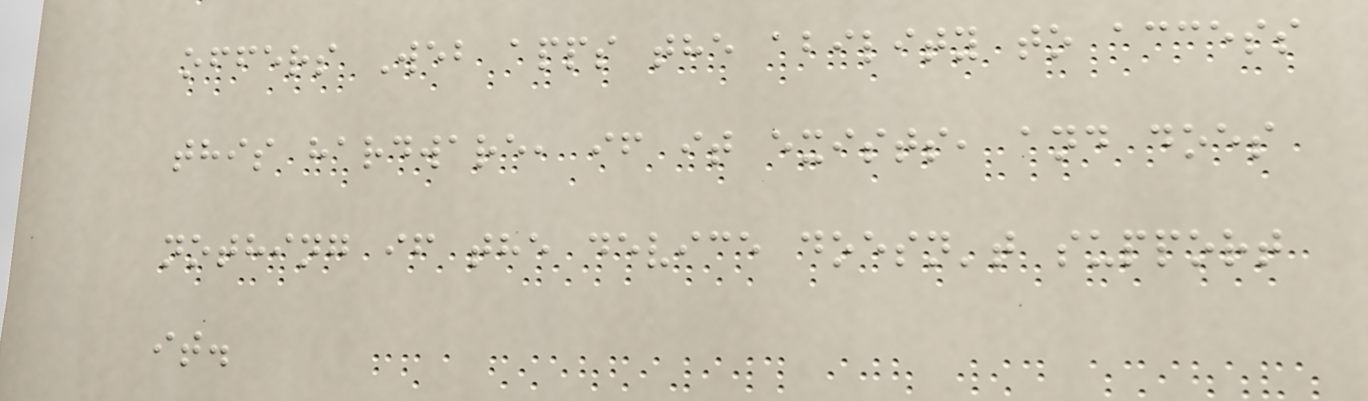offers Web apps the ability to access
this hardware, if it exists, and does
nothing if the device doesn't support
it.
